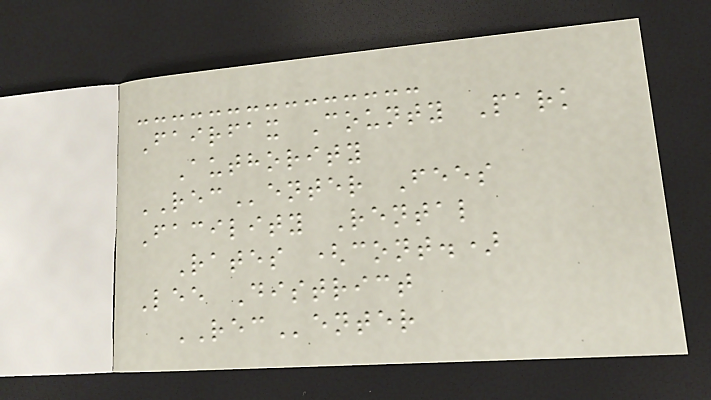Fairfax County Park
Authority
RECenter Fees
Facility Rental
Rates (cont.)
Lee District
RECenter
